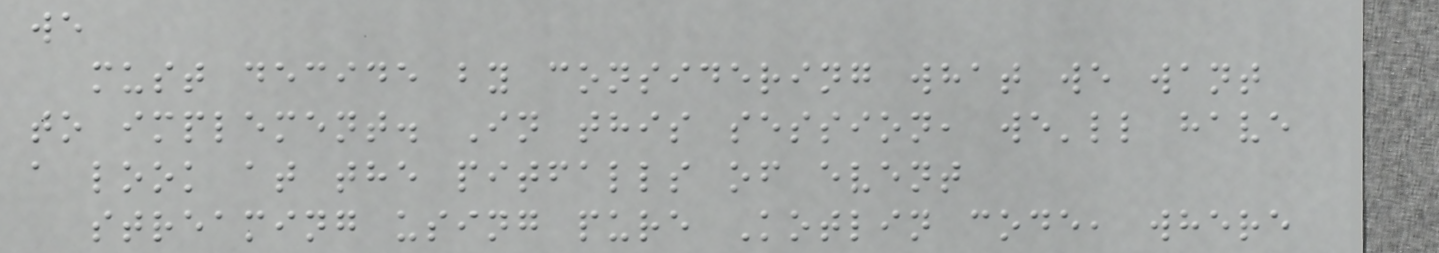we
must decide by considering what we want
to implement. In this session, we'll have
a look at the pitfalls of event
streaming using pure Kotlin code, where
